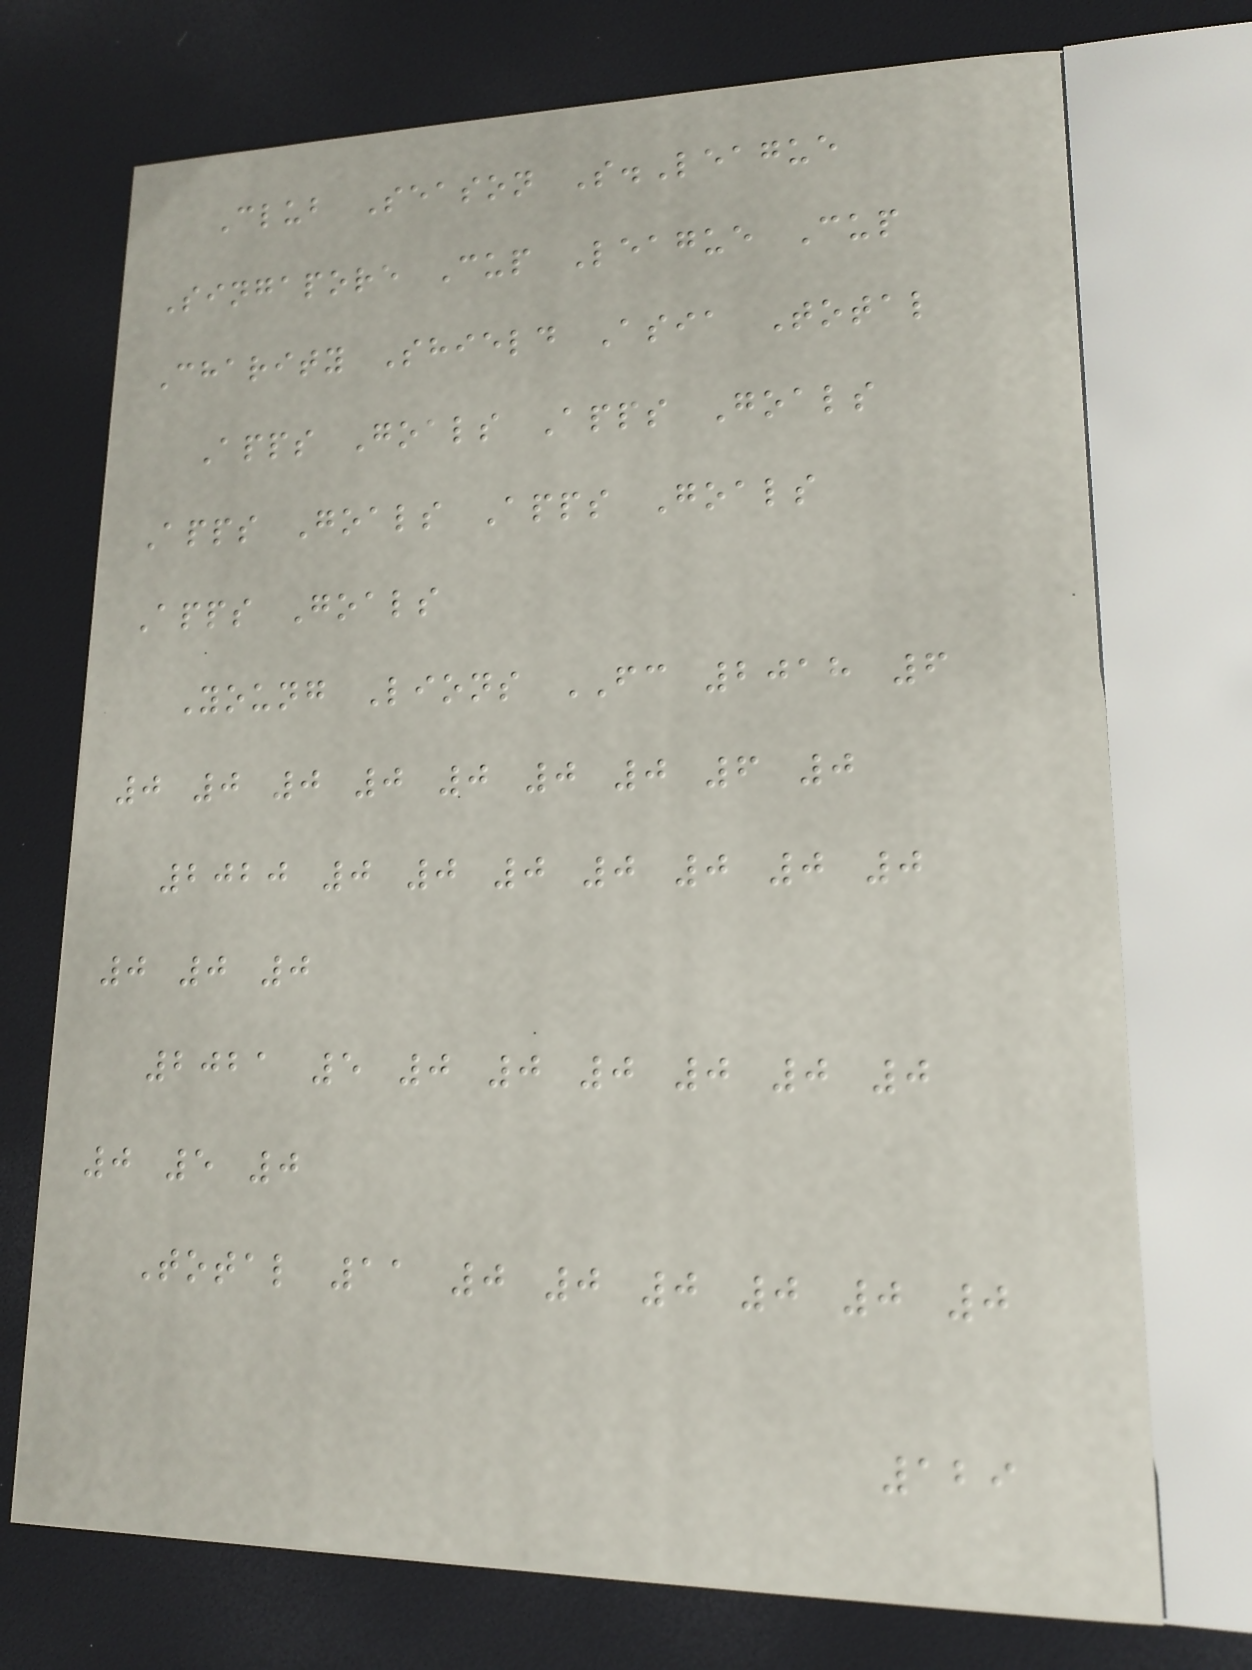Club Season S.League
Singapore Cup League Cup
Charity Shield Asia Total
Apps Goals Apps Goals
Apps Goals Apps Goals
Apps Goals
Young Lions FC 2018 6
0 0 0 0 0 0 0 6 0
2020 0 0 0 0 0 0 0
0 0 0
2021 5 0 0 0 0 0 0
0 5 0
Total 11 0 0 0 0 0 0
129
